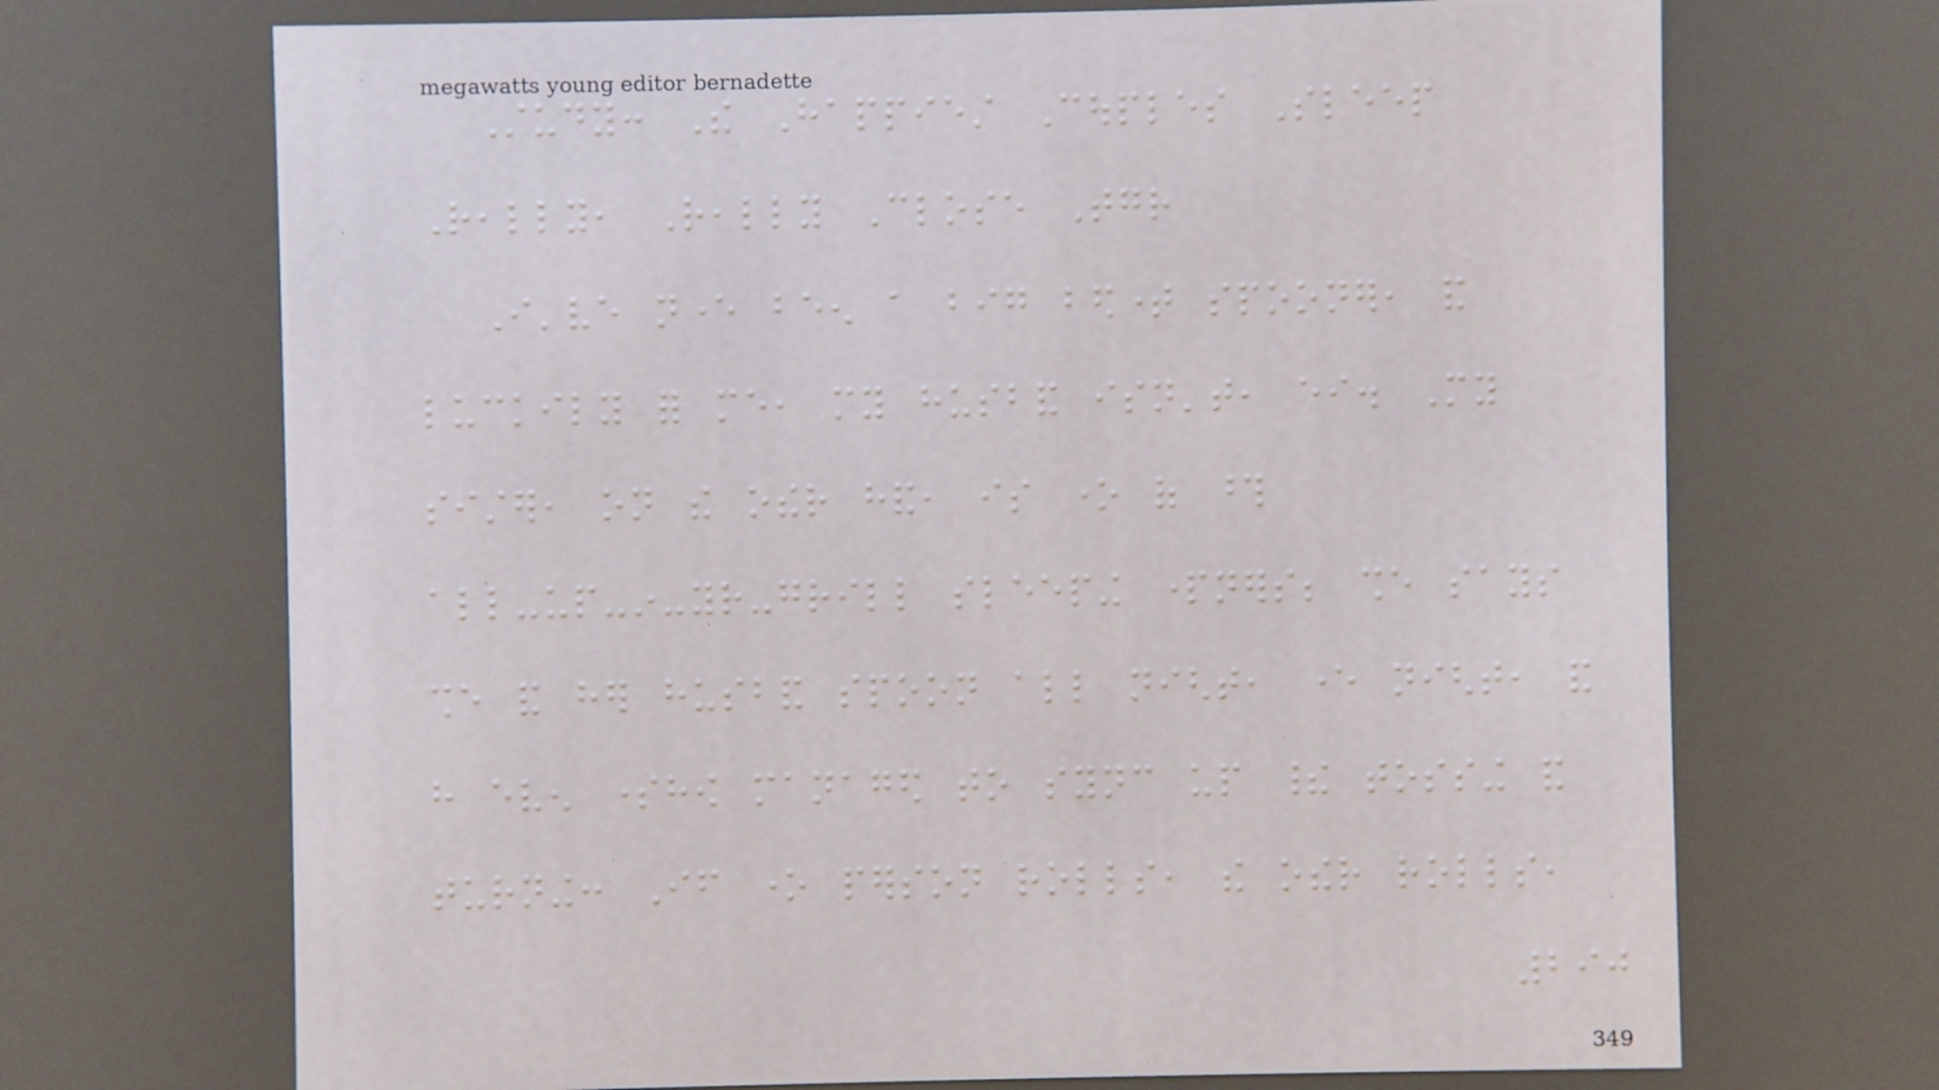Study: The Happiest Couples Sleep
Really, Really Close Together
I've never been a big bedtime spooner, and
luckily for me, my husband isn't, either. My
sister, on the other hand, is one of those
all-up-in-your-grill sleeping partners; she says
she and her husband spoon all night, ever night, and
have even somehow managed to sync up their tossing and
turning: If one person rolls, the other rolls,
290
